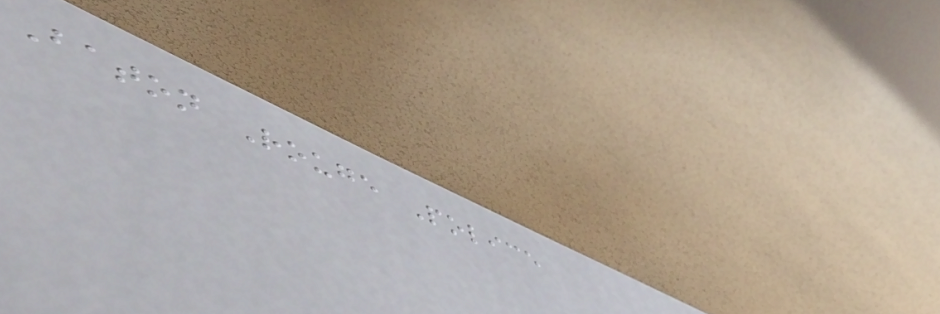Baton Rouge Police
